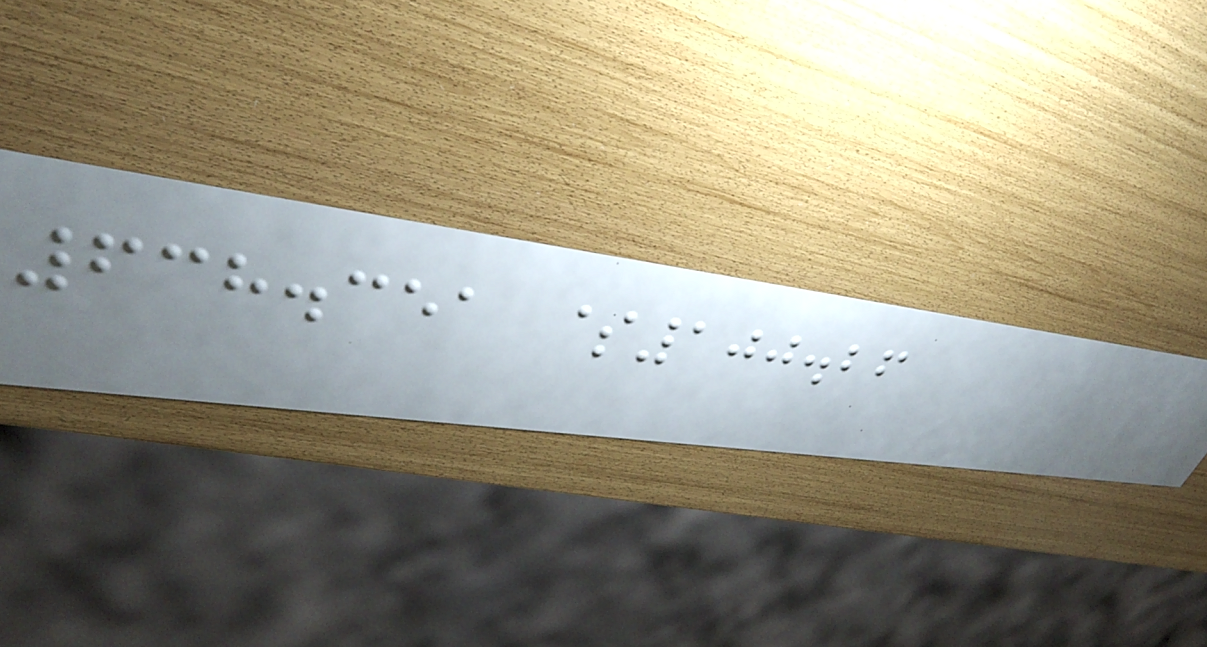638.351 $100.26
